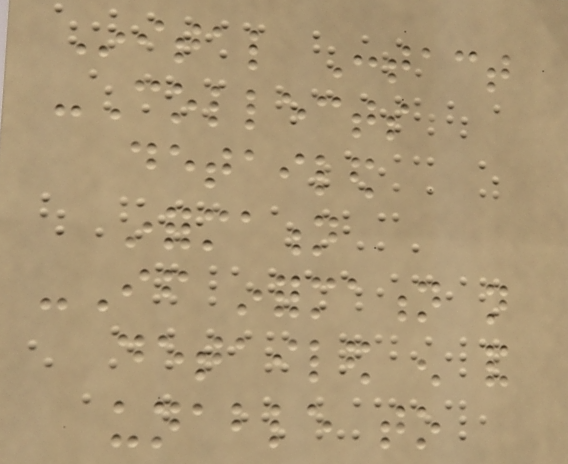Inital Contact
-Collects
detailed
information
-If information not
detailed enough and
unable to
